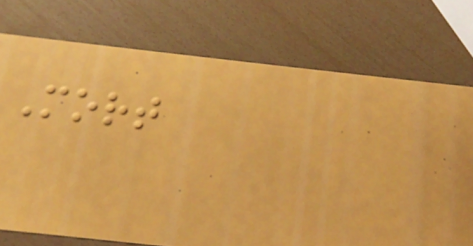Mort
